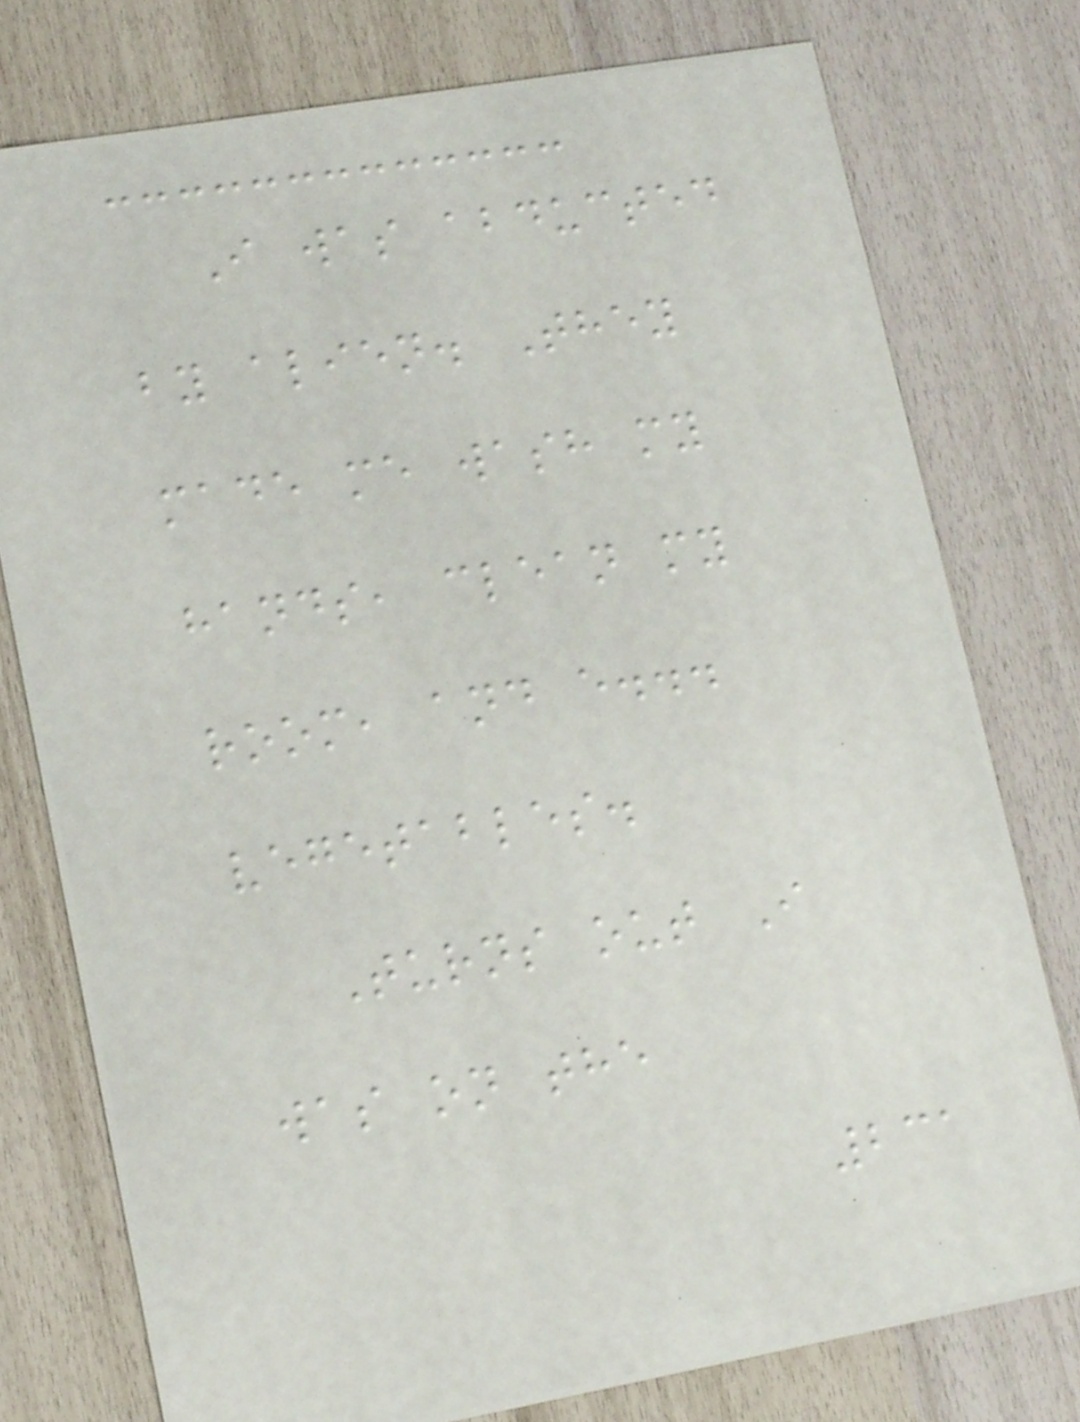I was abducted
by alien. They
made me wash my
hands, clean my
room, and e...
vegetables.
Turns out I
was on the
231
